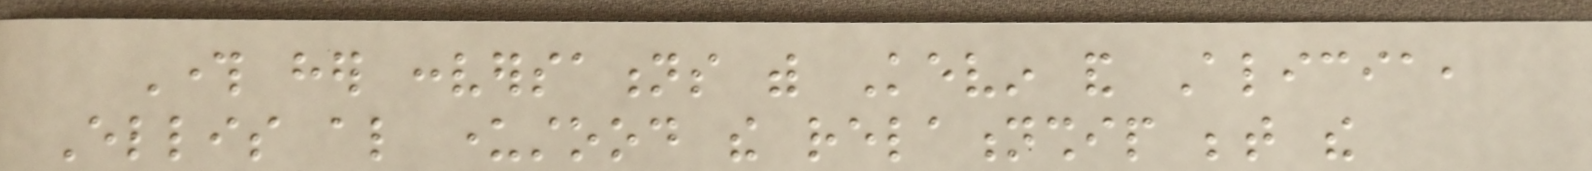Through her conversations with Kevin and Alicia,
Ellis also understood the relationship between the
